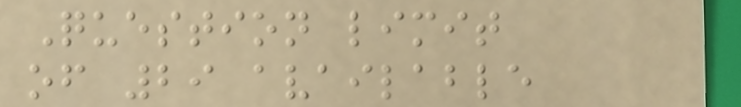Question limit
of 29 available
